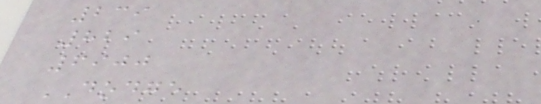239
829
6900
DODGE
